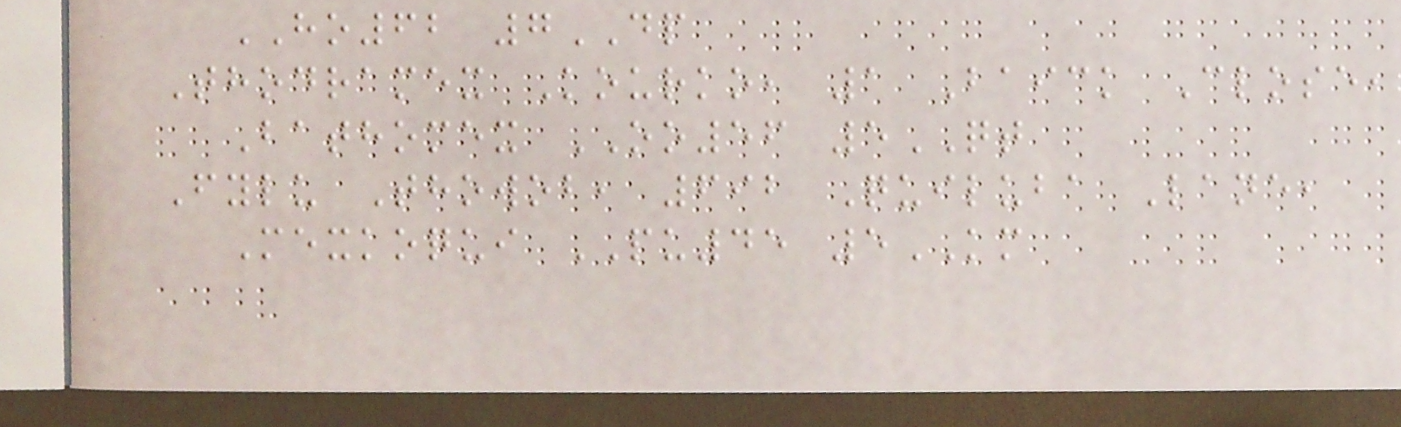HO62 7DP
Thodramex Kourko, 1 Baick Close,
Bathomex OO56 5QT
Fylu Thowob, 692 Quiluba Lane,
Mexkoqui PU45 5KM
